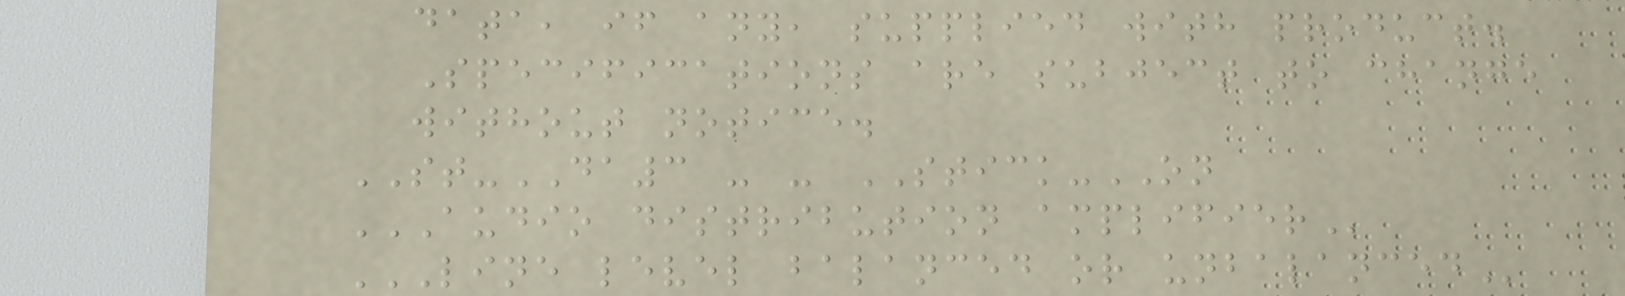data, if any, supplied with product.
Specifications are subject to change
without notice.
ST-DA3 - - STICK-ON
AUDIO DISTRIBUTION AMPLIFIER
LINE LEVEL BALANCED OR UNBALANCED
